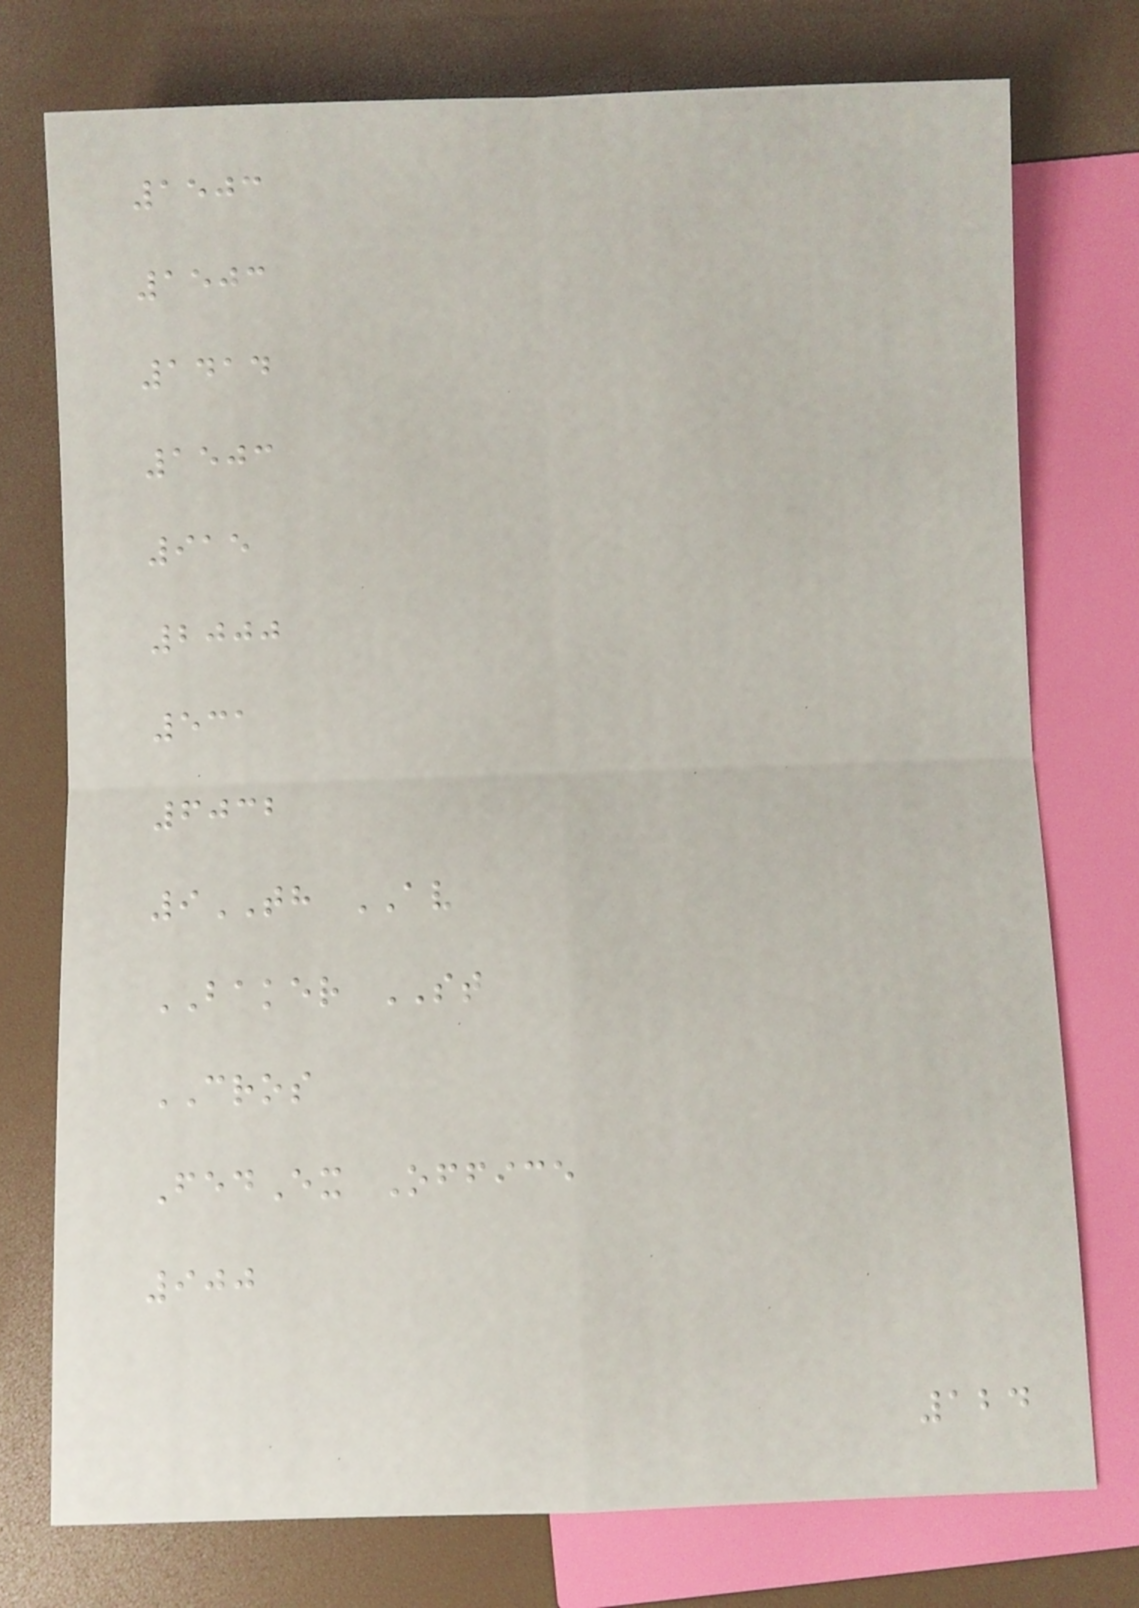1503
1503
1414
1503
915
2000
531
6032
9TH AV
BAKER ST
CROS
FedEx Office
900
124
